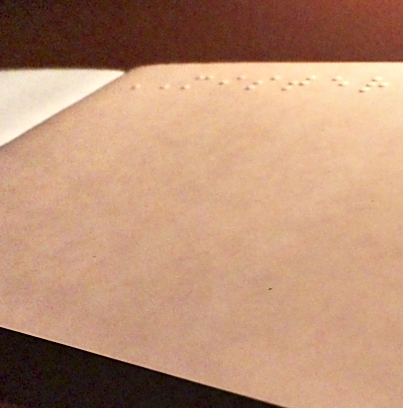MISTER
